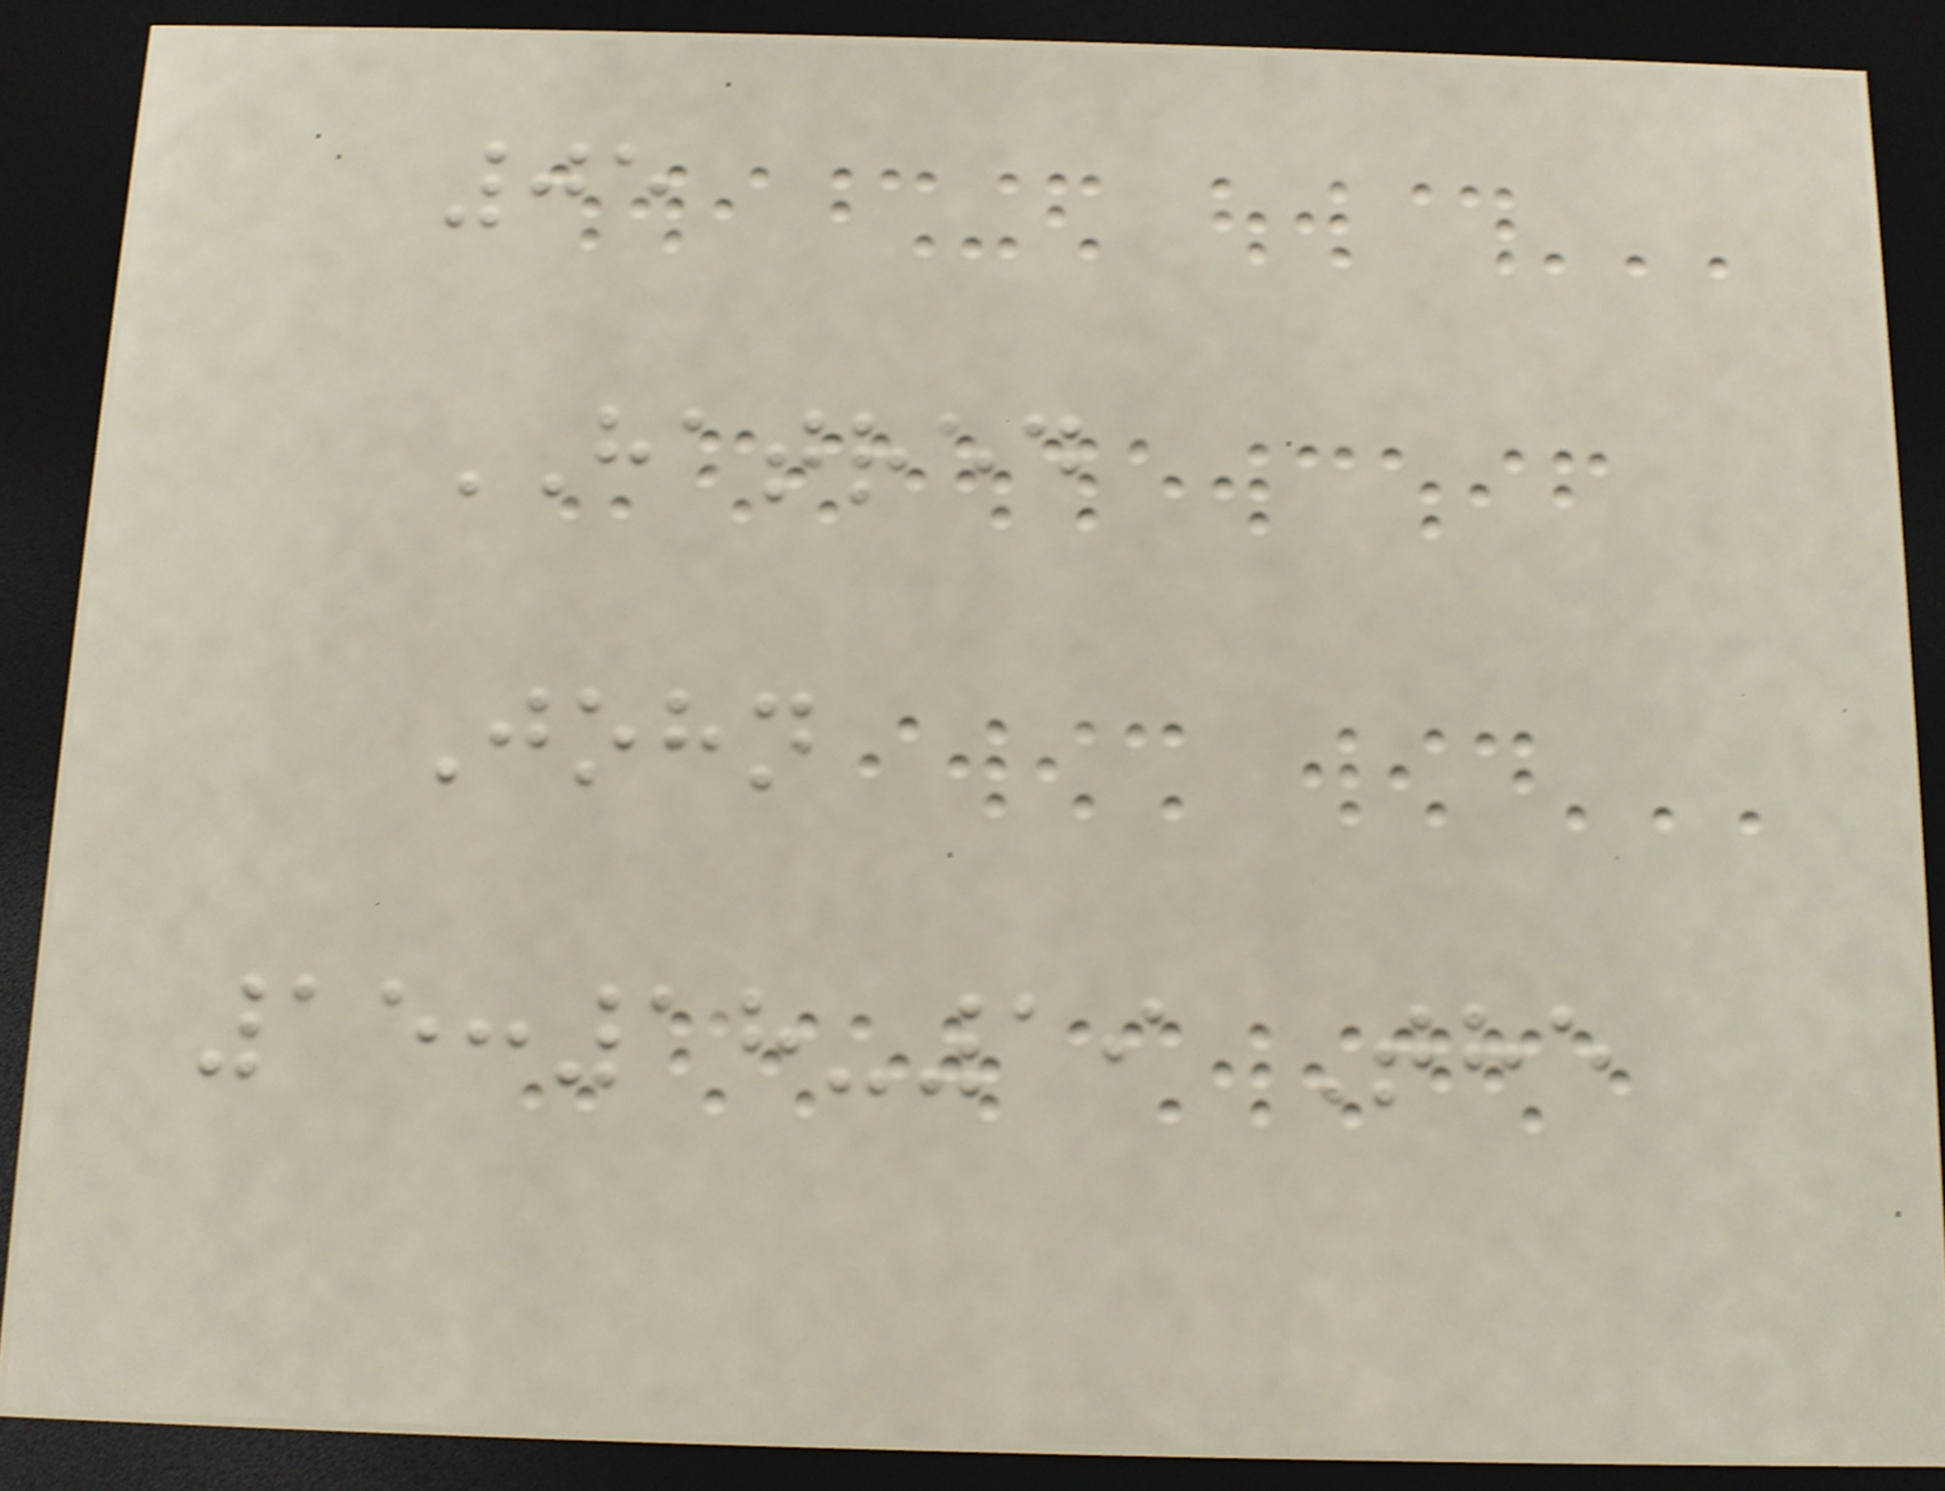05
HATRED
John
15:18-19 The
